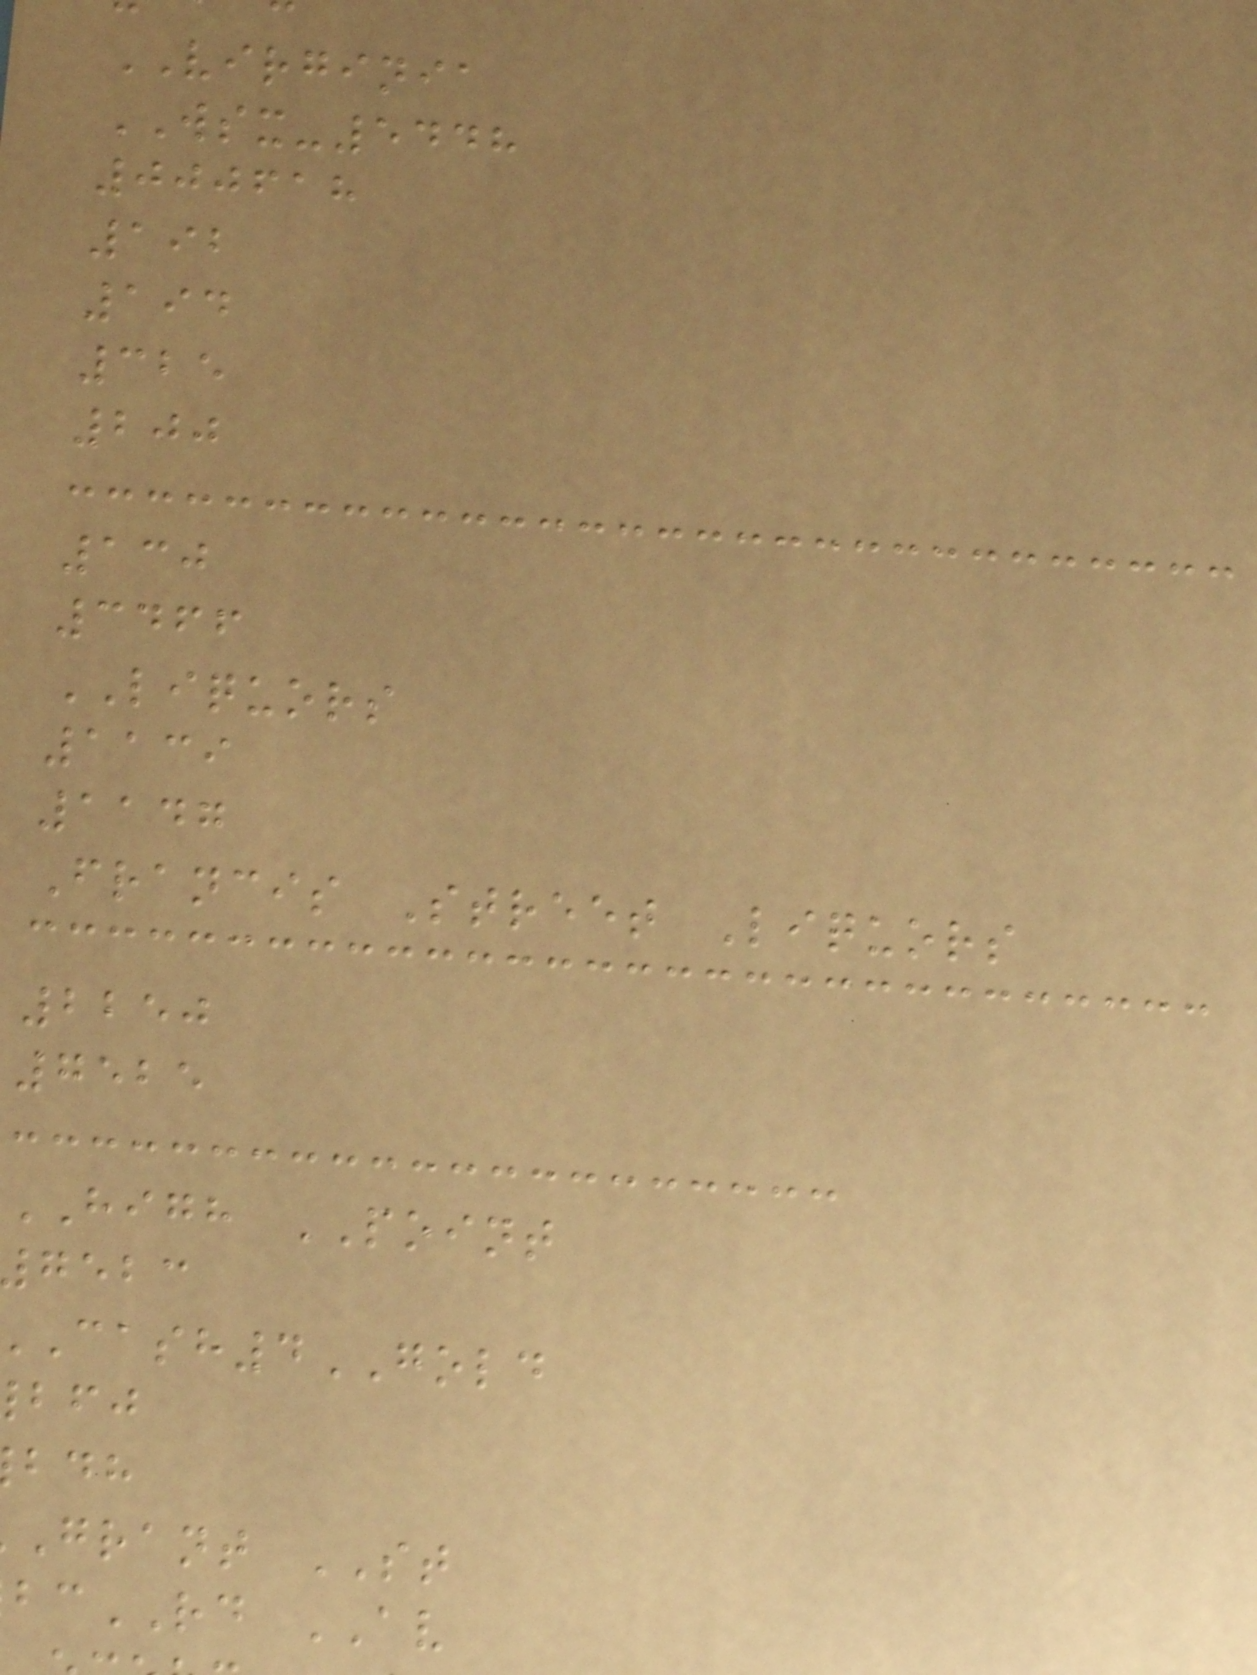VIRGINIA
WSX-5448
000618
192
194
325
200
130
3466
LIQUORS
1139
1147
Francis Street Liquors
2250
7525
HIGH POINT
gebc
4GOLD
grant ST
RD AV
